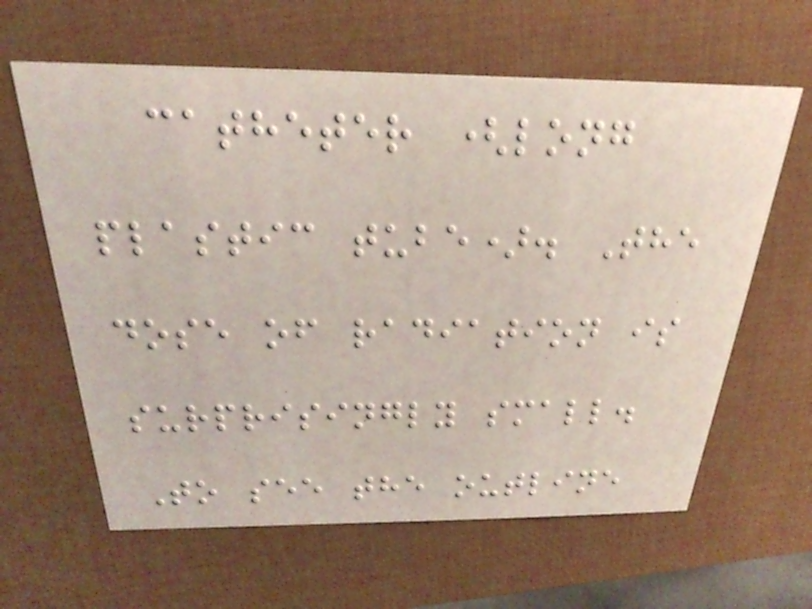catheter (long
plastic tube). The
dose of radiation is
surprisingly small.
To see the outline
